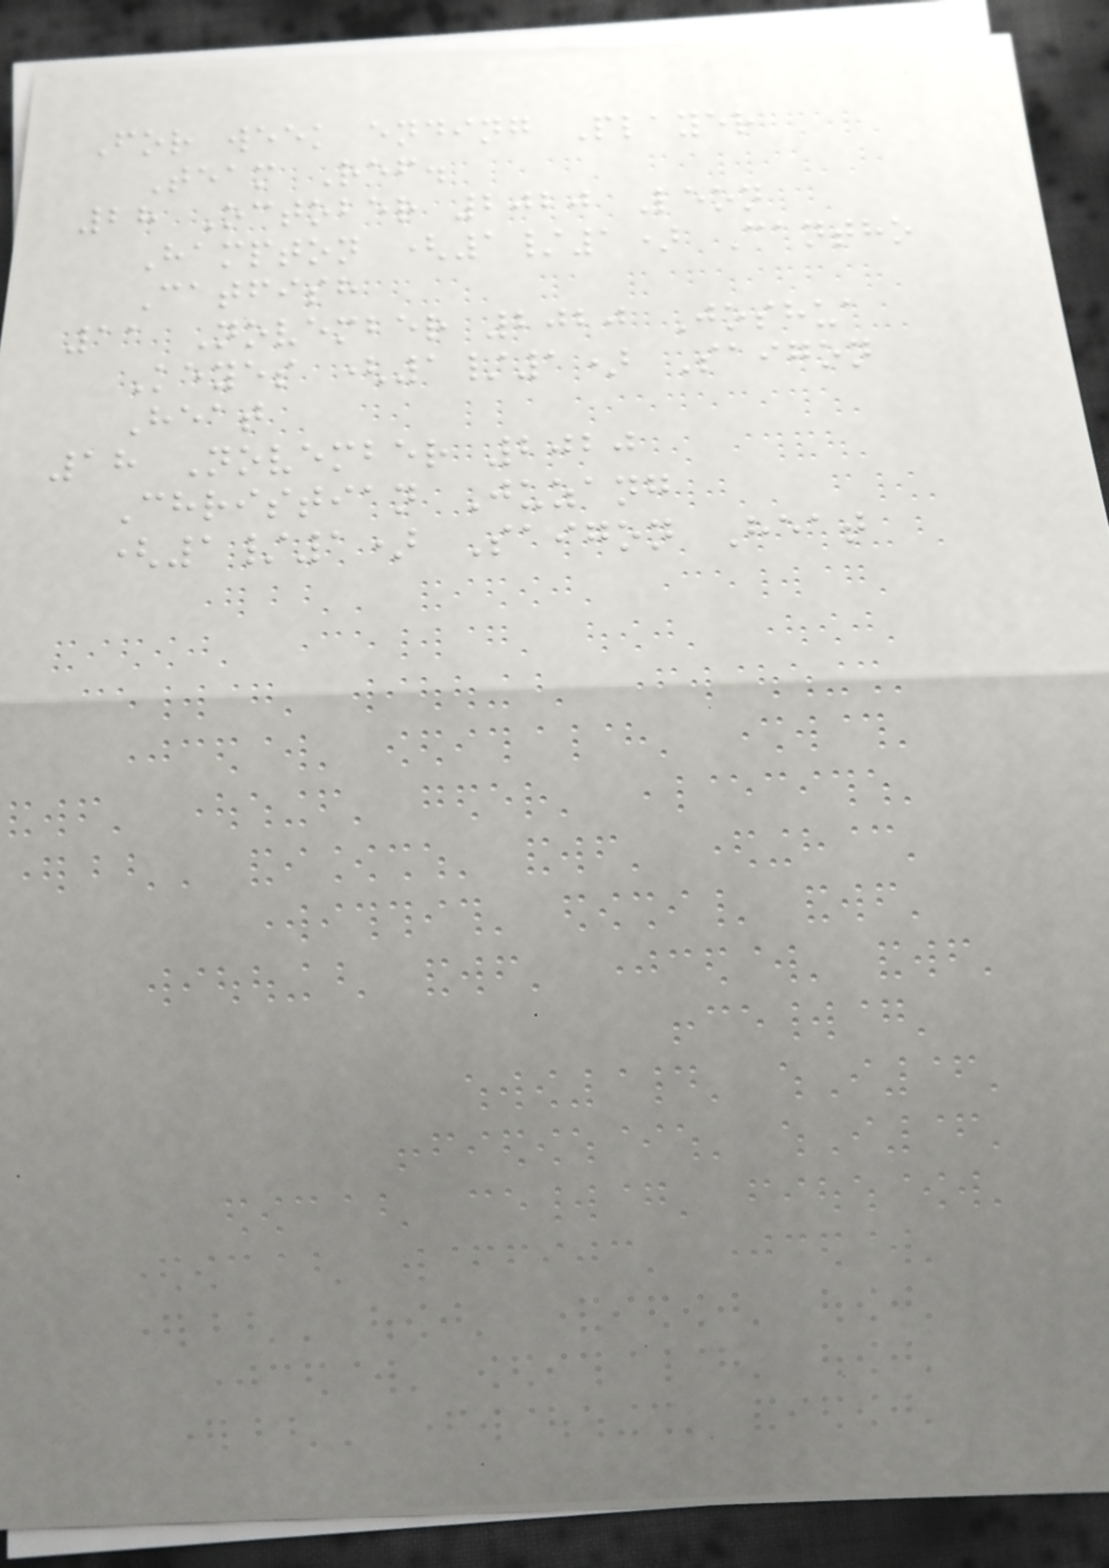For week ending Player
Team Ref.
28 October 2020 Leon
Hampton (1/1) Cantho
Catfish
11 November 2020 Joshua
Keyes (1/1) Saigon
Heat
18 November 2020
Christian Juzang
(1/1) Saigon Heat
